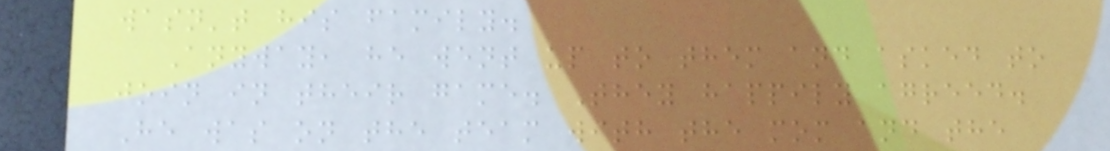wasn't his family.
Anyway, he went up to them and asked to
join in their game. They happily agreed.
He was on the team with the mom and the
